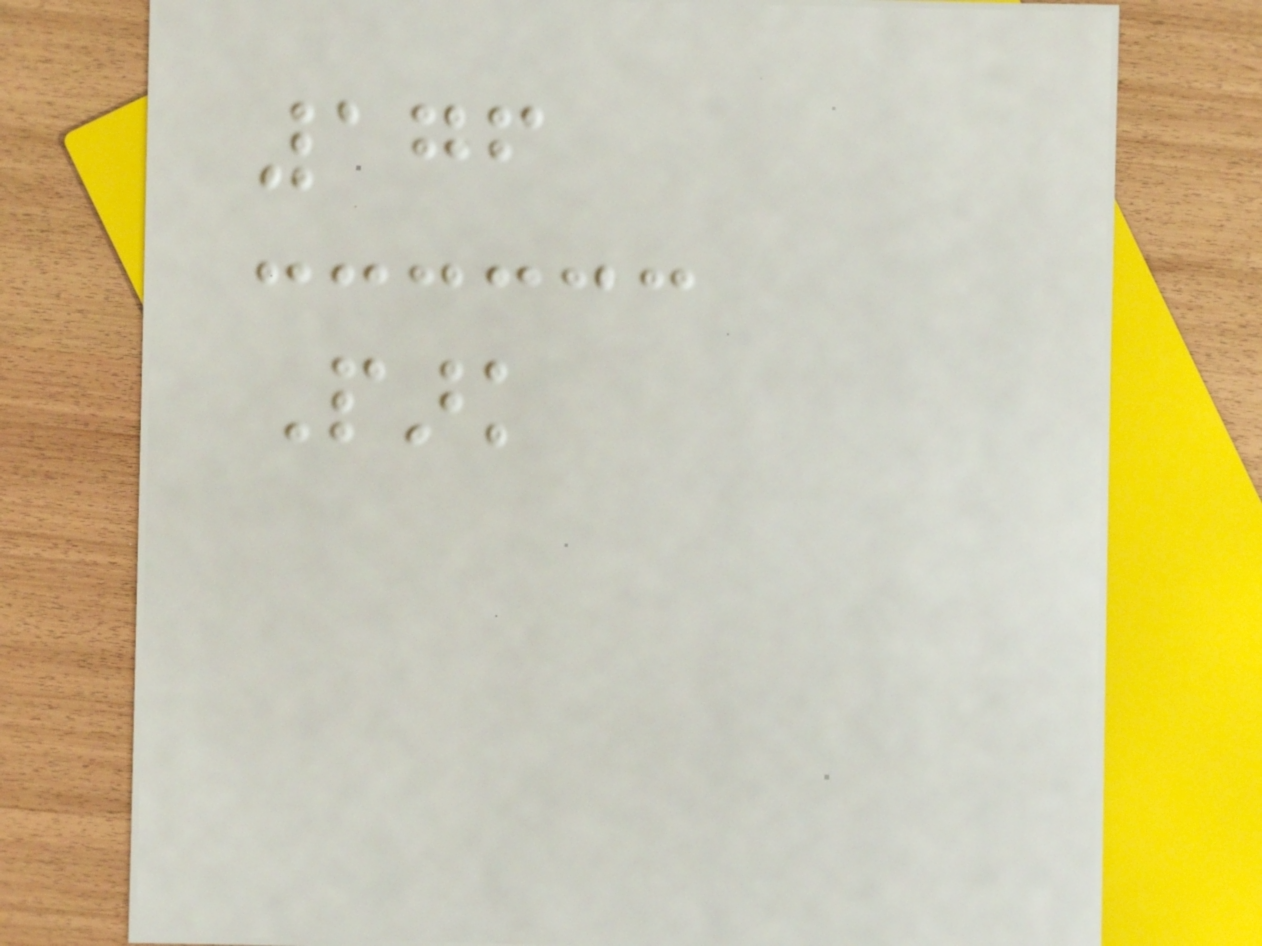176
Park
